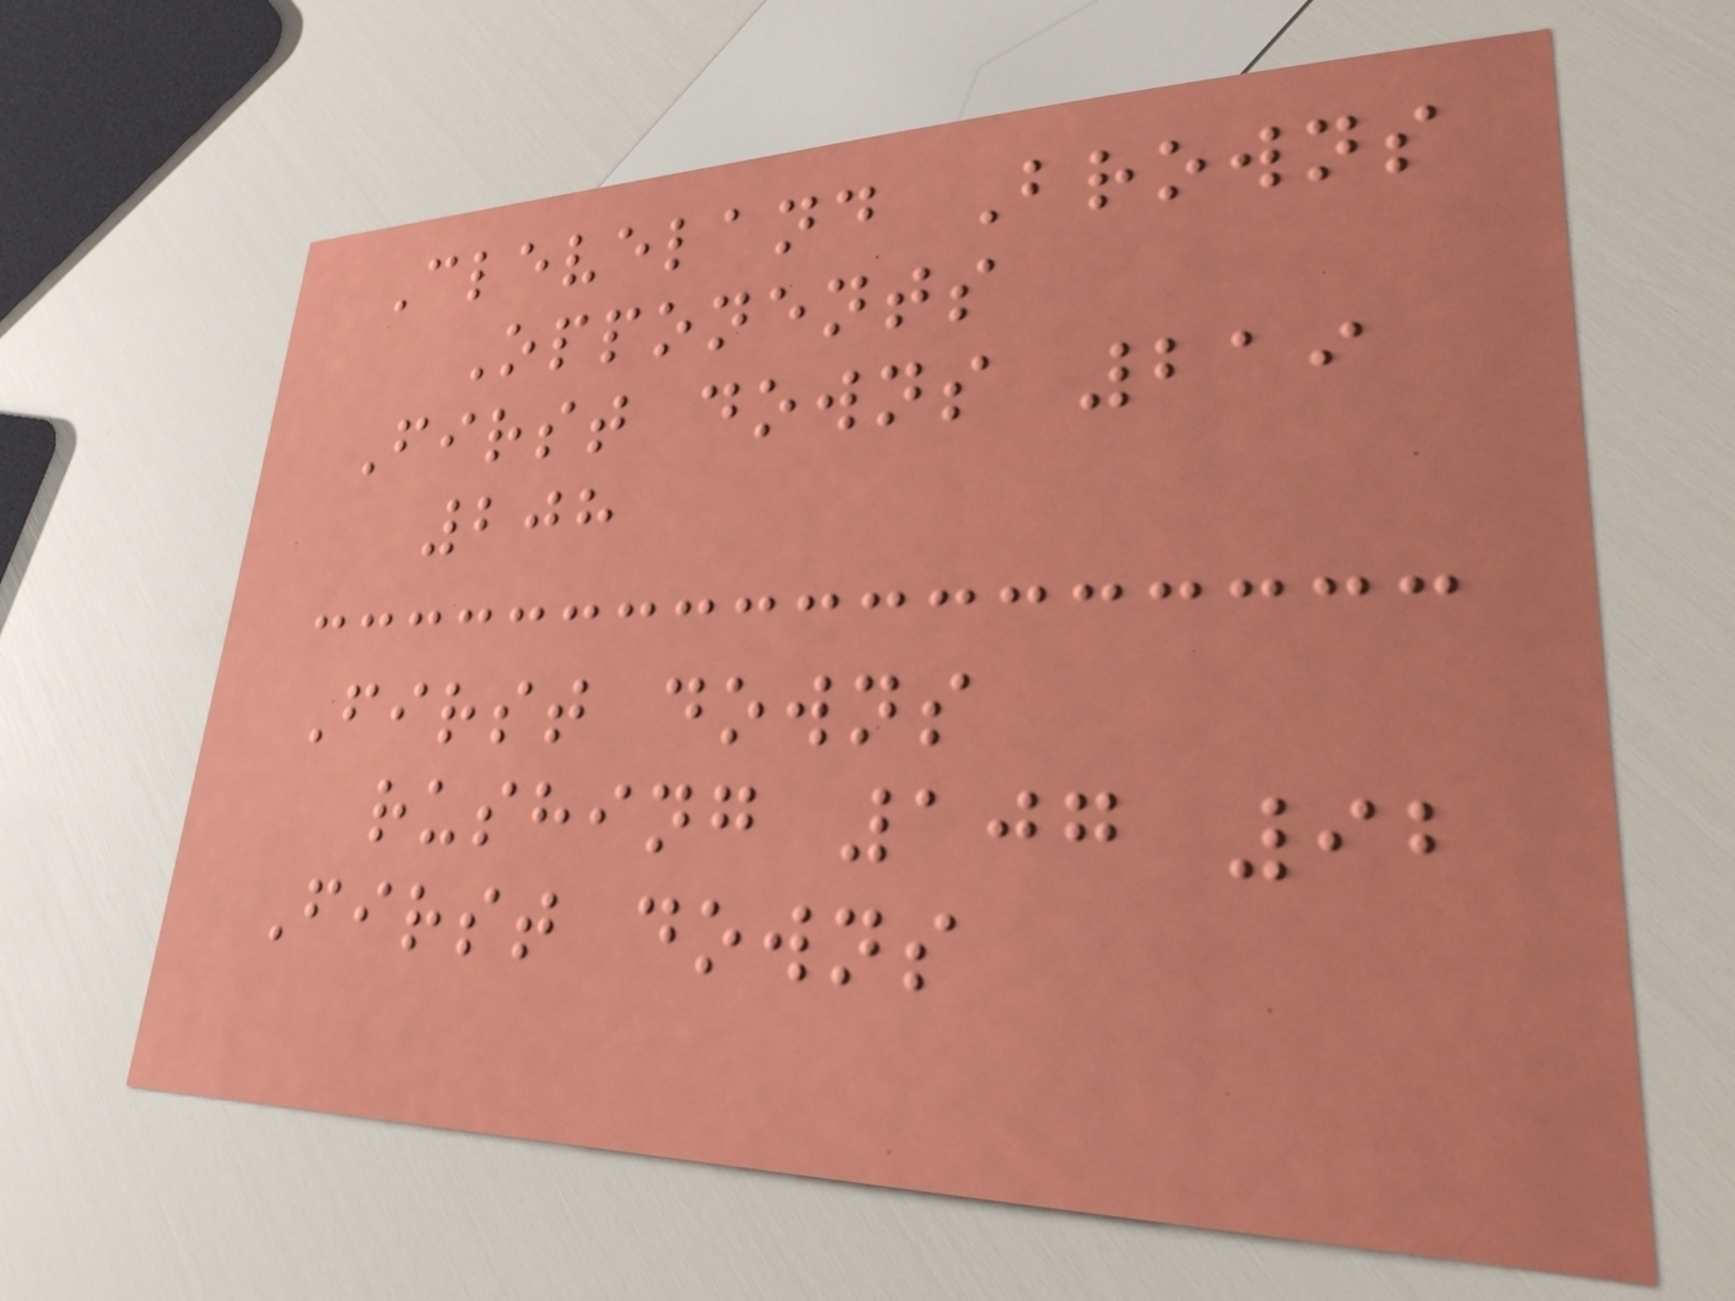Cleveland Browns
Opponents
First downs 219
208
First downs
rushing 107 92
First downs
